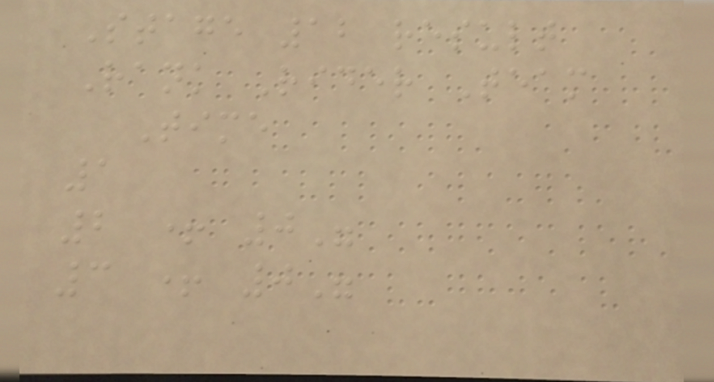Stage 12 result
Rank Rider Team
Time
1
2 + 0"
3 + 0"
